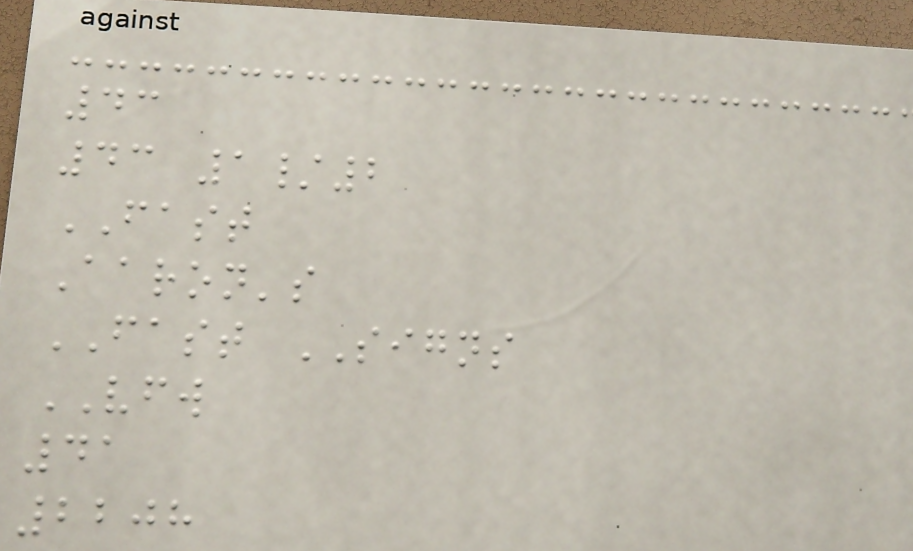43
43 1/2
FAST
Aaron's
FAST SIGNS
VFW
41
2208
